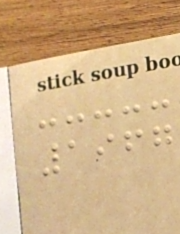1967
